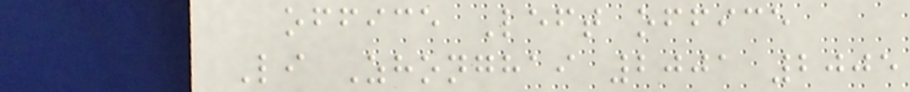office Left office
Li Zhonghai 2001 2005
